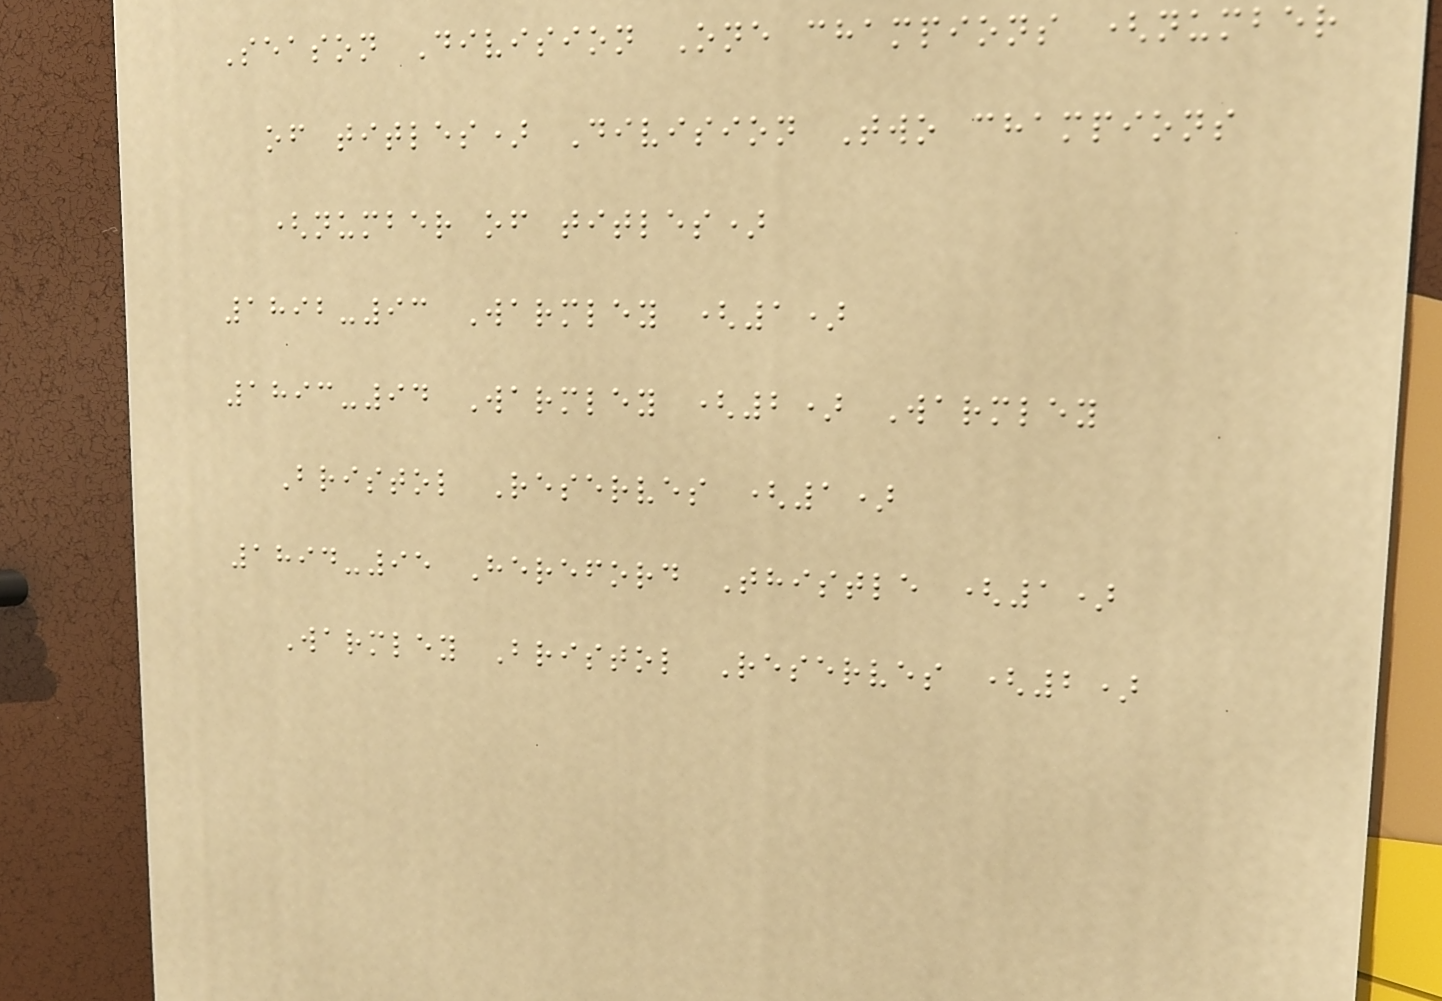Season Division One champions (number
of titles) Division Two champions
(number of titles)
1892-93 Warmley (1)
1893-94 Warmley (2) Warmley
Bristol Reserves (1)
1894-95 Hereford Thistle (1)
Warmley Bristol Reserves (2)
